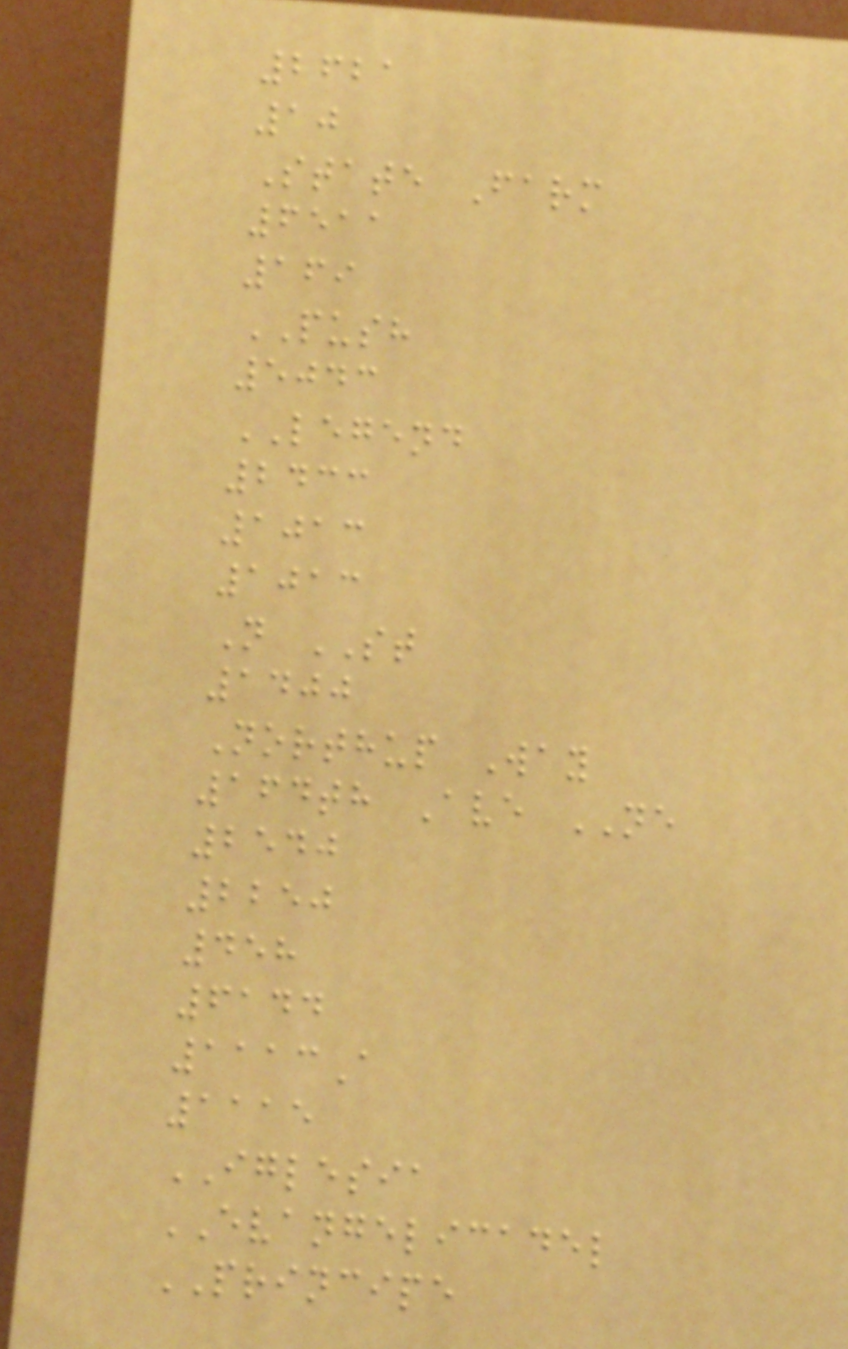2621
10
State Farm
6511
169
PUSH
5043
LEGEND
2433
1013
1013
N ST
1400
Northup Way
164th Ave NE
2540
2250
458
6144
1113A
1115
IGLESIA
EVANGELICADEL
PRINCIPE
